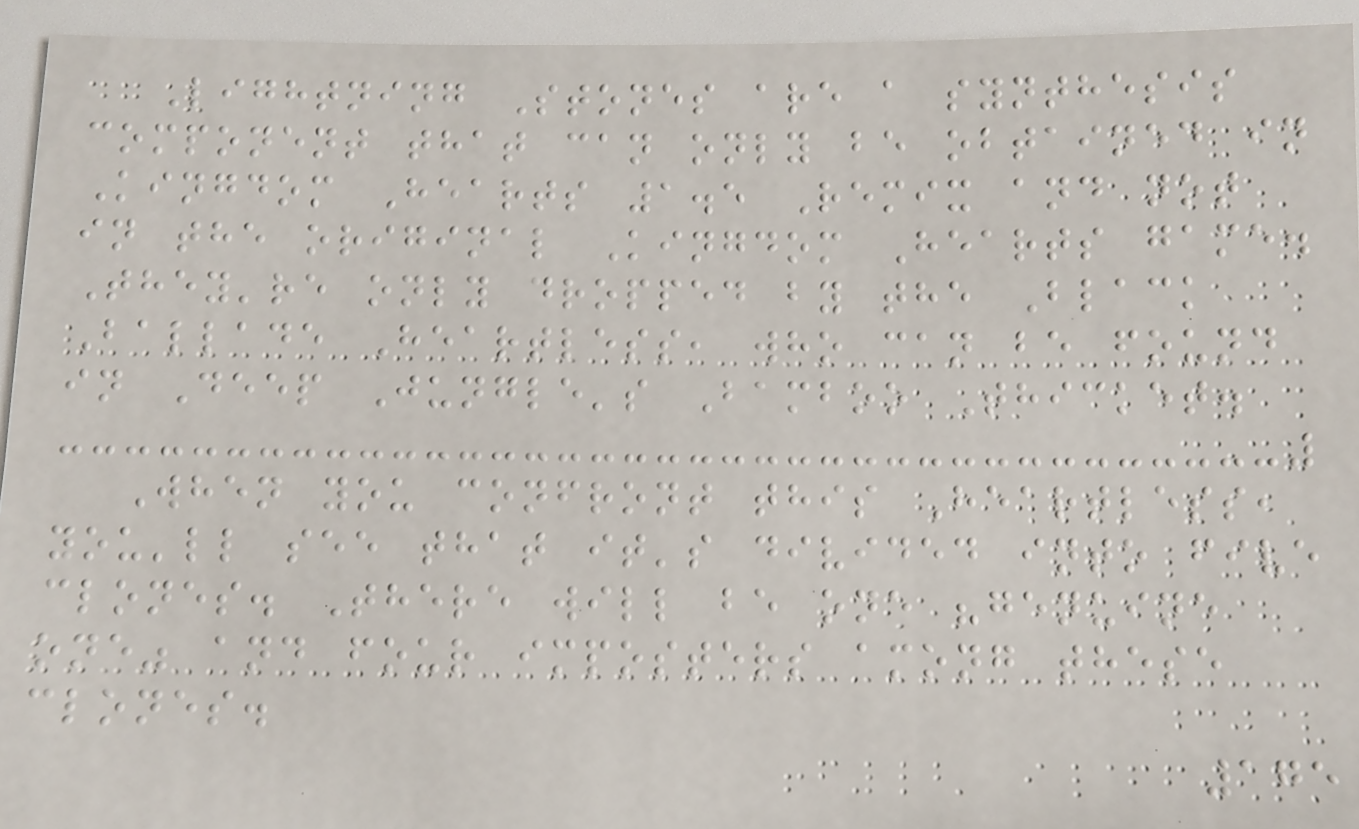Lightning Stones are a synthesis
component that can only be obtained in
Kingdom Hearts 1.5 Remix and not
in the original Kingdom Hearts game.
They're only dropped by the Black
Ballade Heartless, who can be found
in Deep Jungle's Bamboo Thicket.
When you confront this Heartless,
you'll see that it's divided into five
clones. There will be one "genuine
one" and four imposters among these
clones.
175
